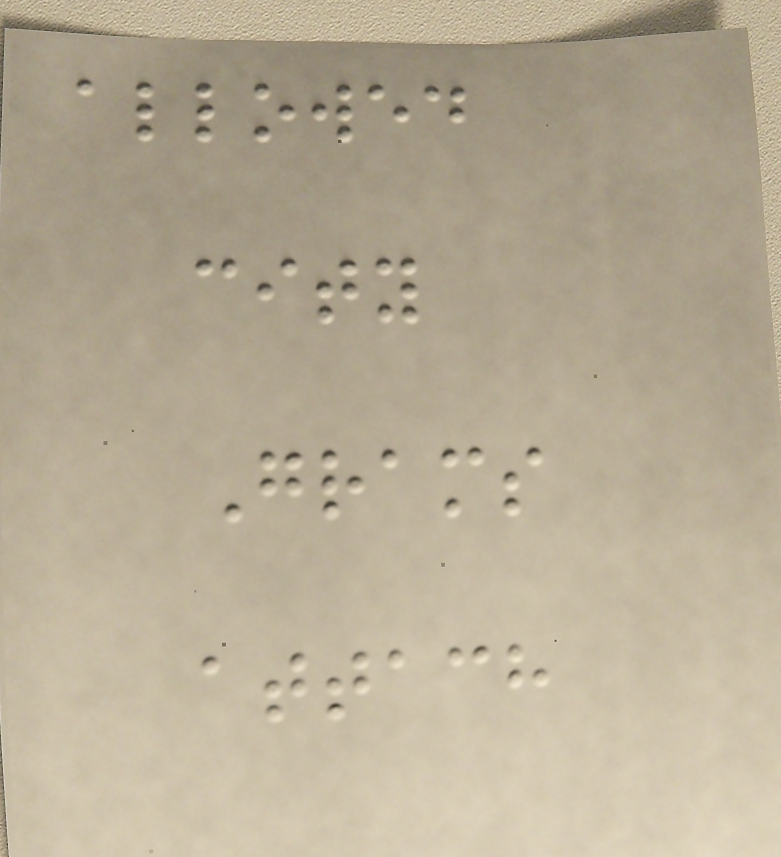allowed
city
Grams
attach
